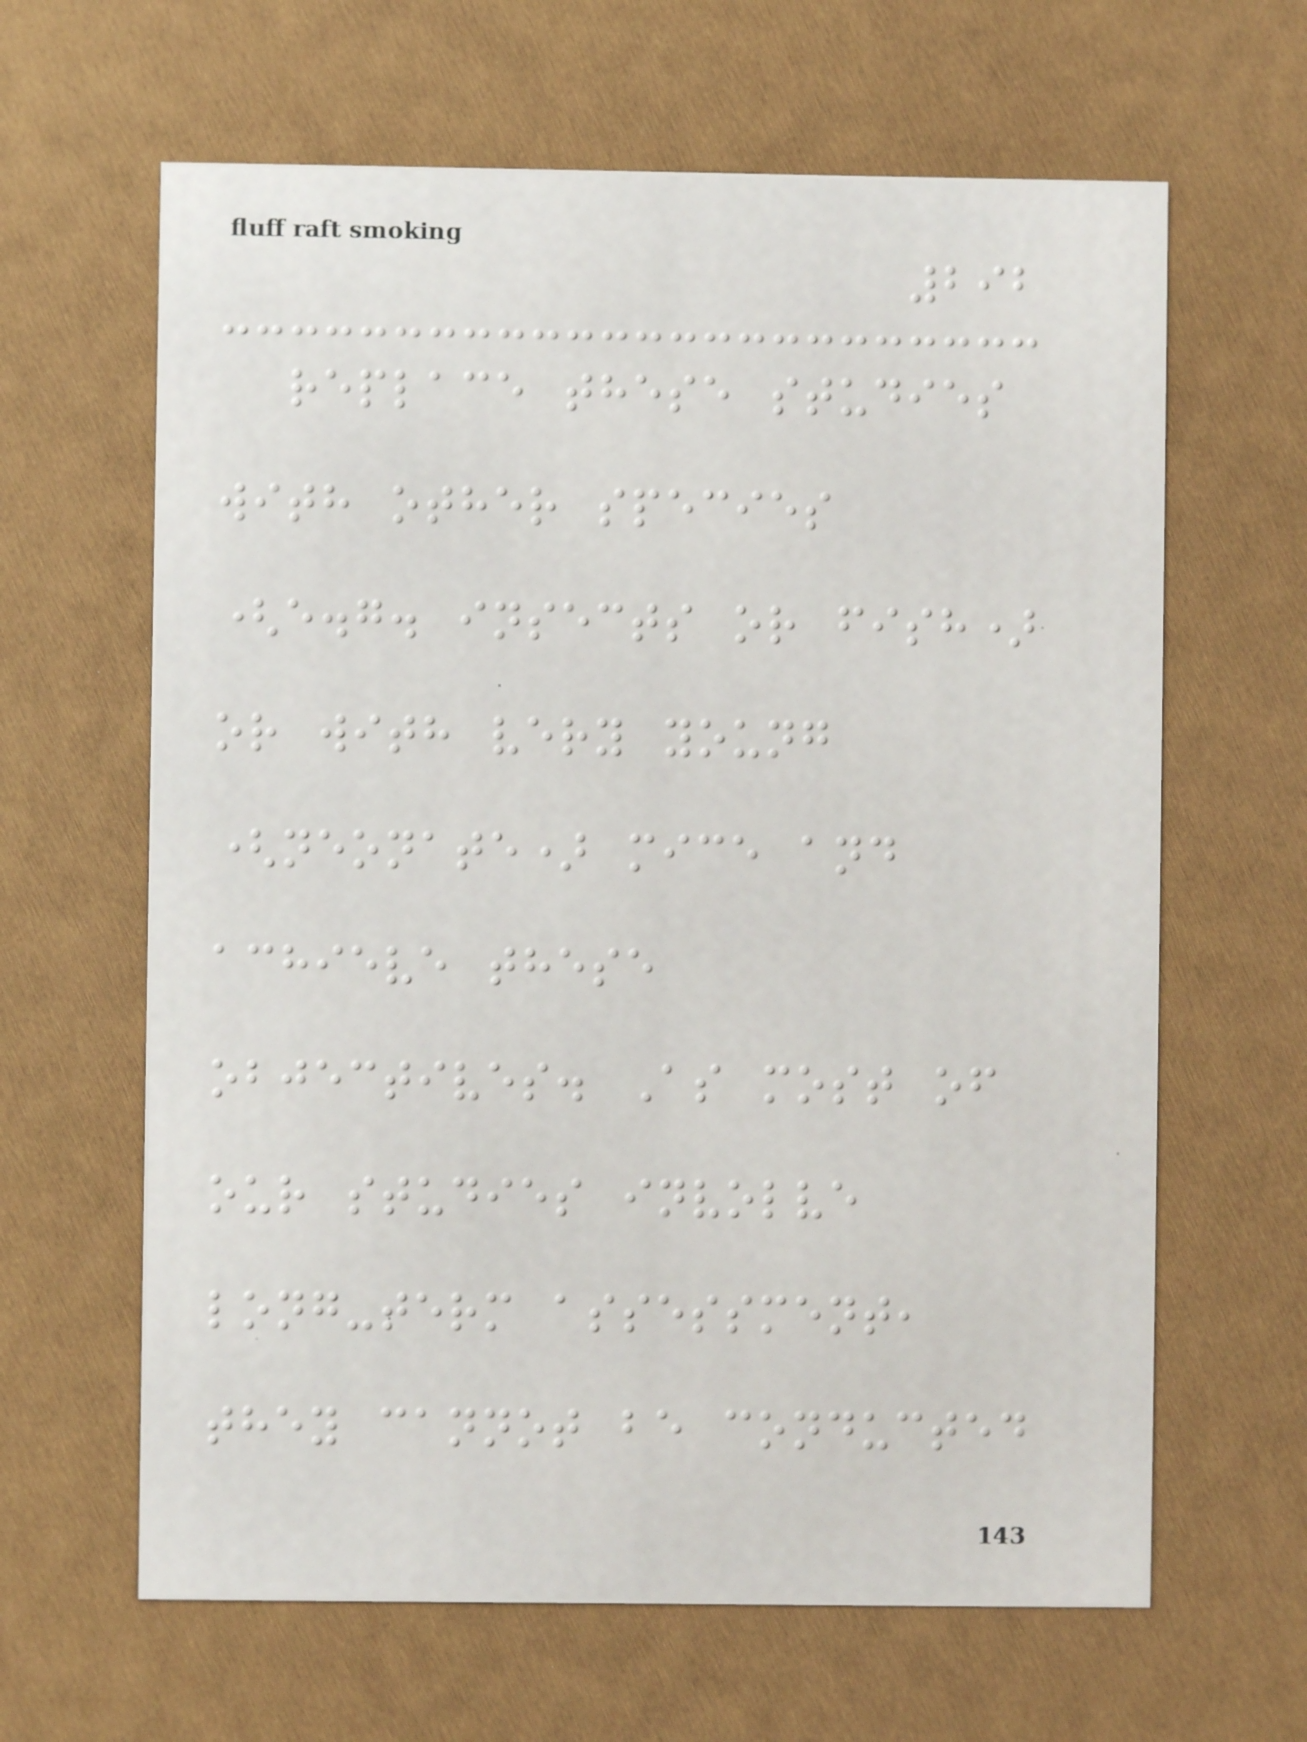292
replace these studies
with other species
(e.g. insects or fish)
or with very young
(neonate) mice and
achieve these
objectives. As most of
our studies involve
long-term assessment,
they cannot be conducted
